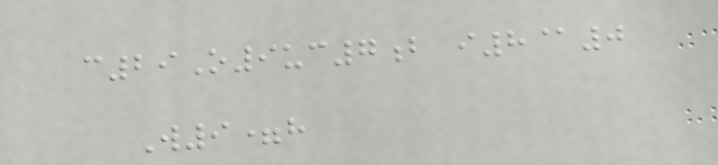c29O9uc7b i8@0
W9=h
